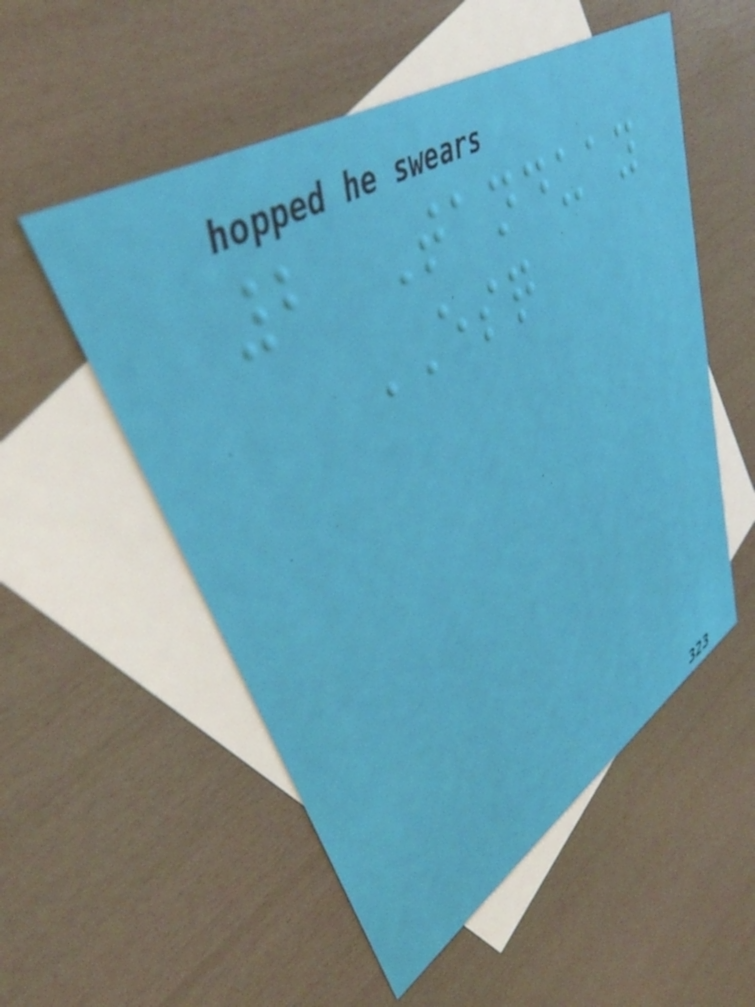2 Tanduay
ESQ
